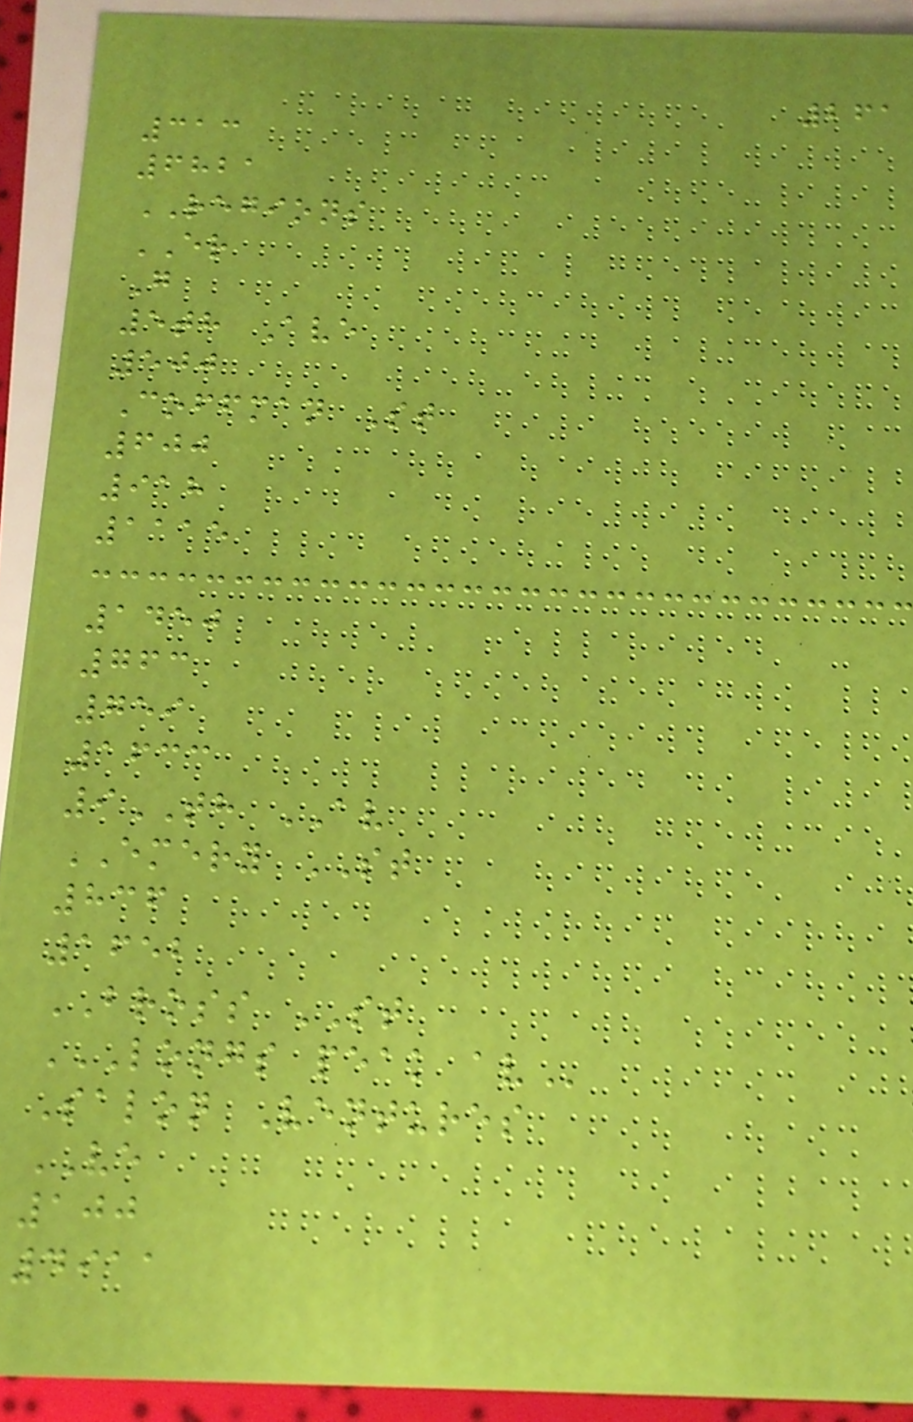261
313
6821
REGIONS
ER
G
5th Ave
500
Coffman St
600
918
1115
1450
763
759
1633
9TH AV
EMERY ST
836
1652
BROSS ST
LONGS PEAK AV
Salon Ventures
VE
100
4911
